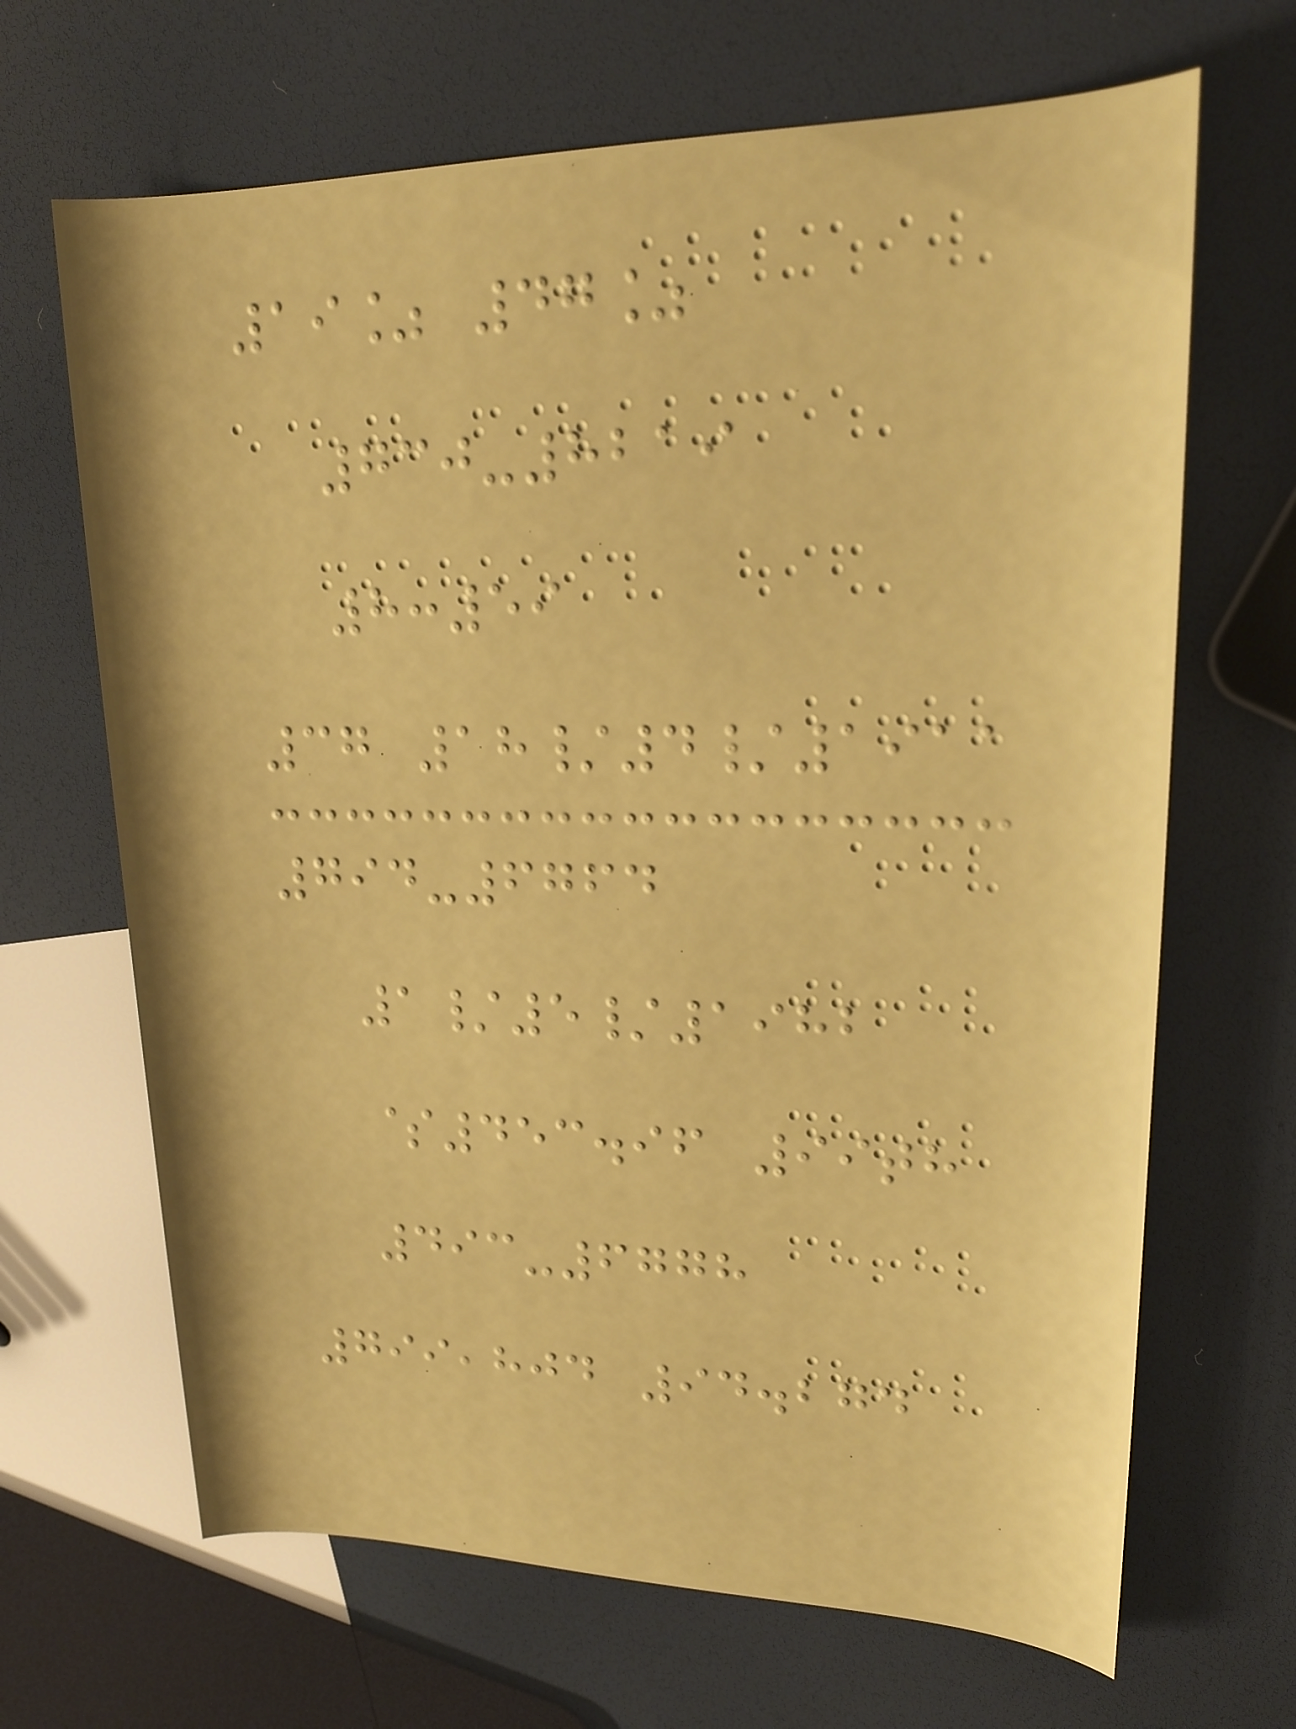19% 47%
730-8219
8:59
37 18/4/1911
794-6764
1/5/1982
$453.96 99th
493-6778
799,804 94.274
